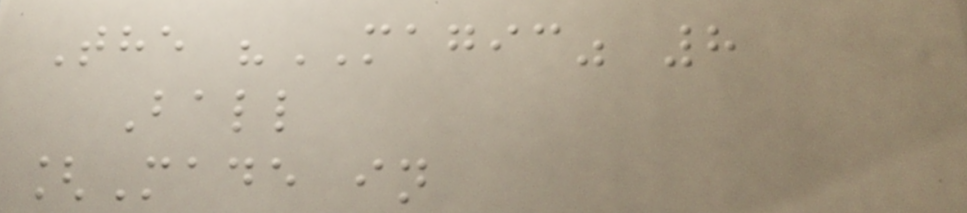The "MAGIC" 8
Ball
[Made in
